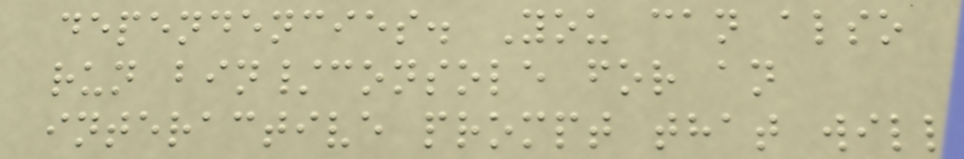dependencies. You can also
run bin/console for an
interactive prompt that will
